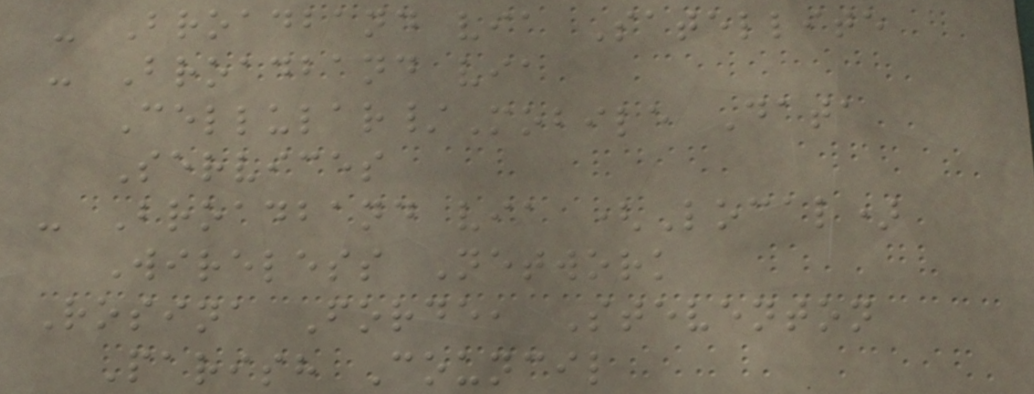- Broadband via Satellite
- Broadband via
Cellular/Mobile Data
Services
- Broadband via (Local)
Wireless Network
Rosina Forde, Steventon
Parish Council
